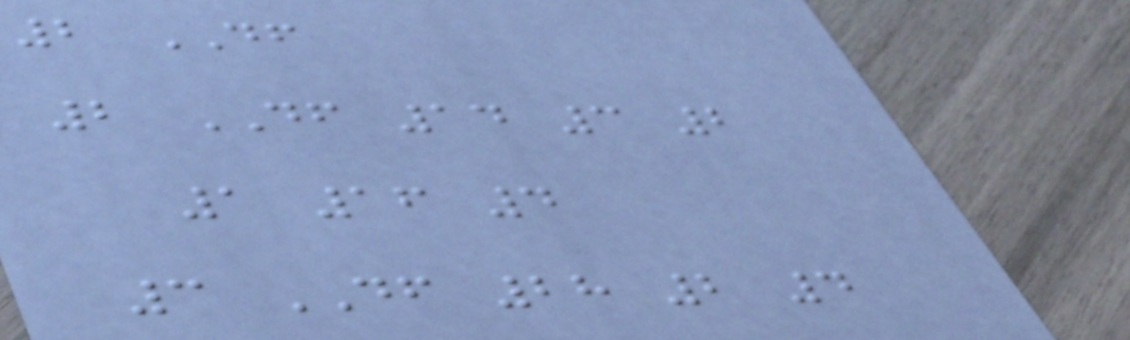2 DF
2 DF 14 3 2
1 16 4
3 DF 28 2 4
